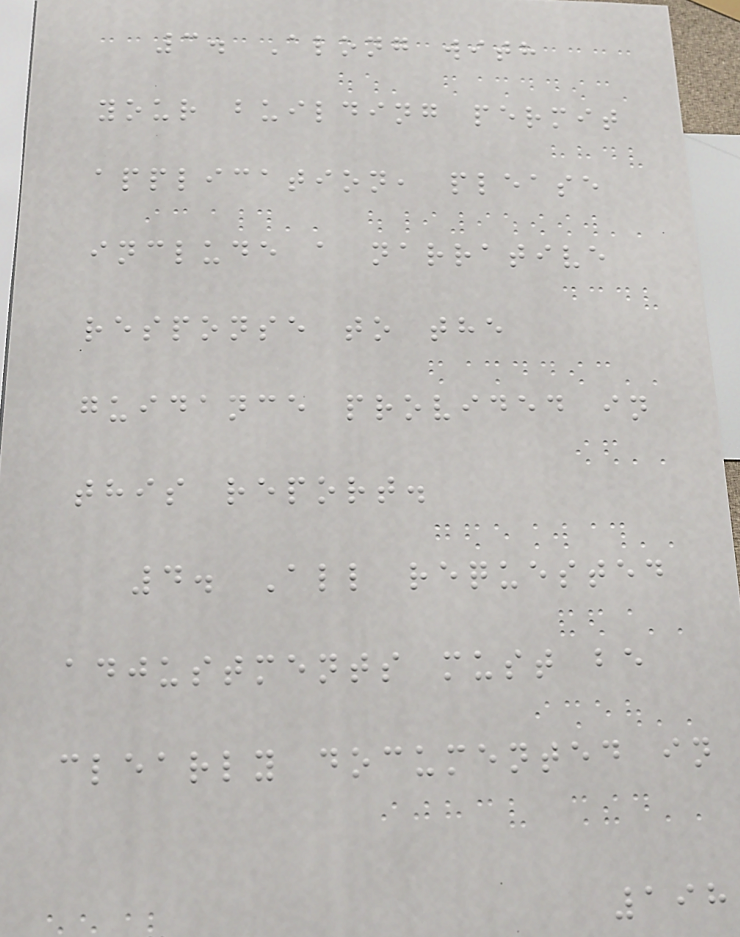3. Along with
your building permit
application, please
include a narrative
response to the
guidance provided in
this report.
4. All requested
adjustments must be
clearly documented in
198
